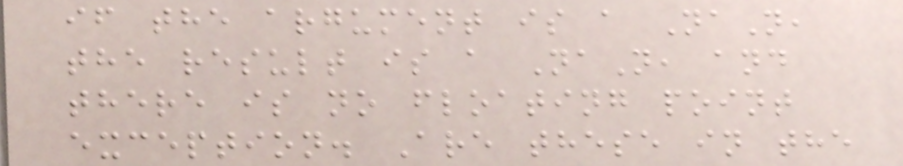if the argument is a NaN,
the result is a NaN, and
there is no floating point
exception. Are these in the
